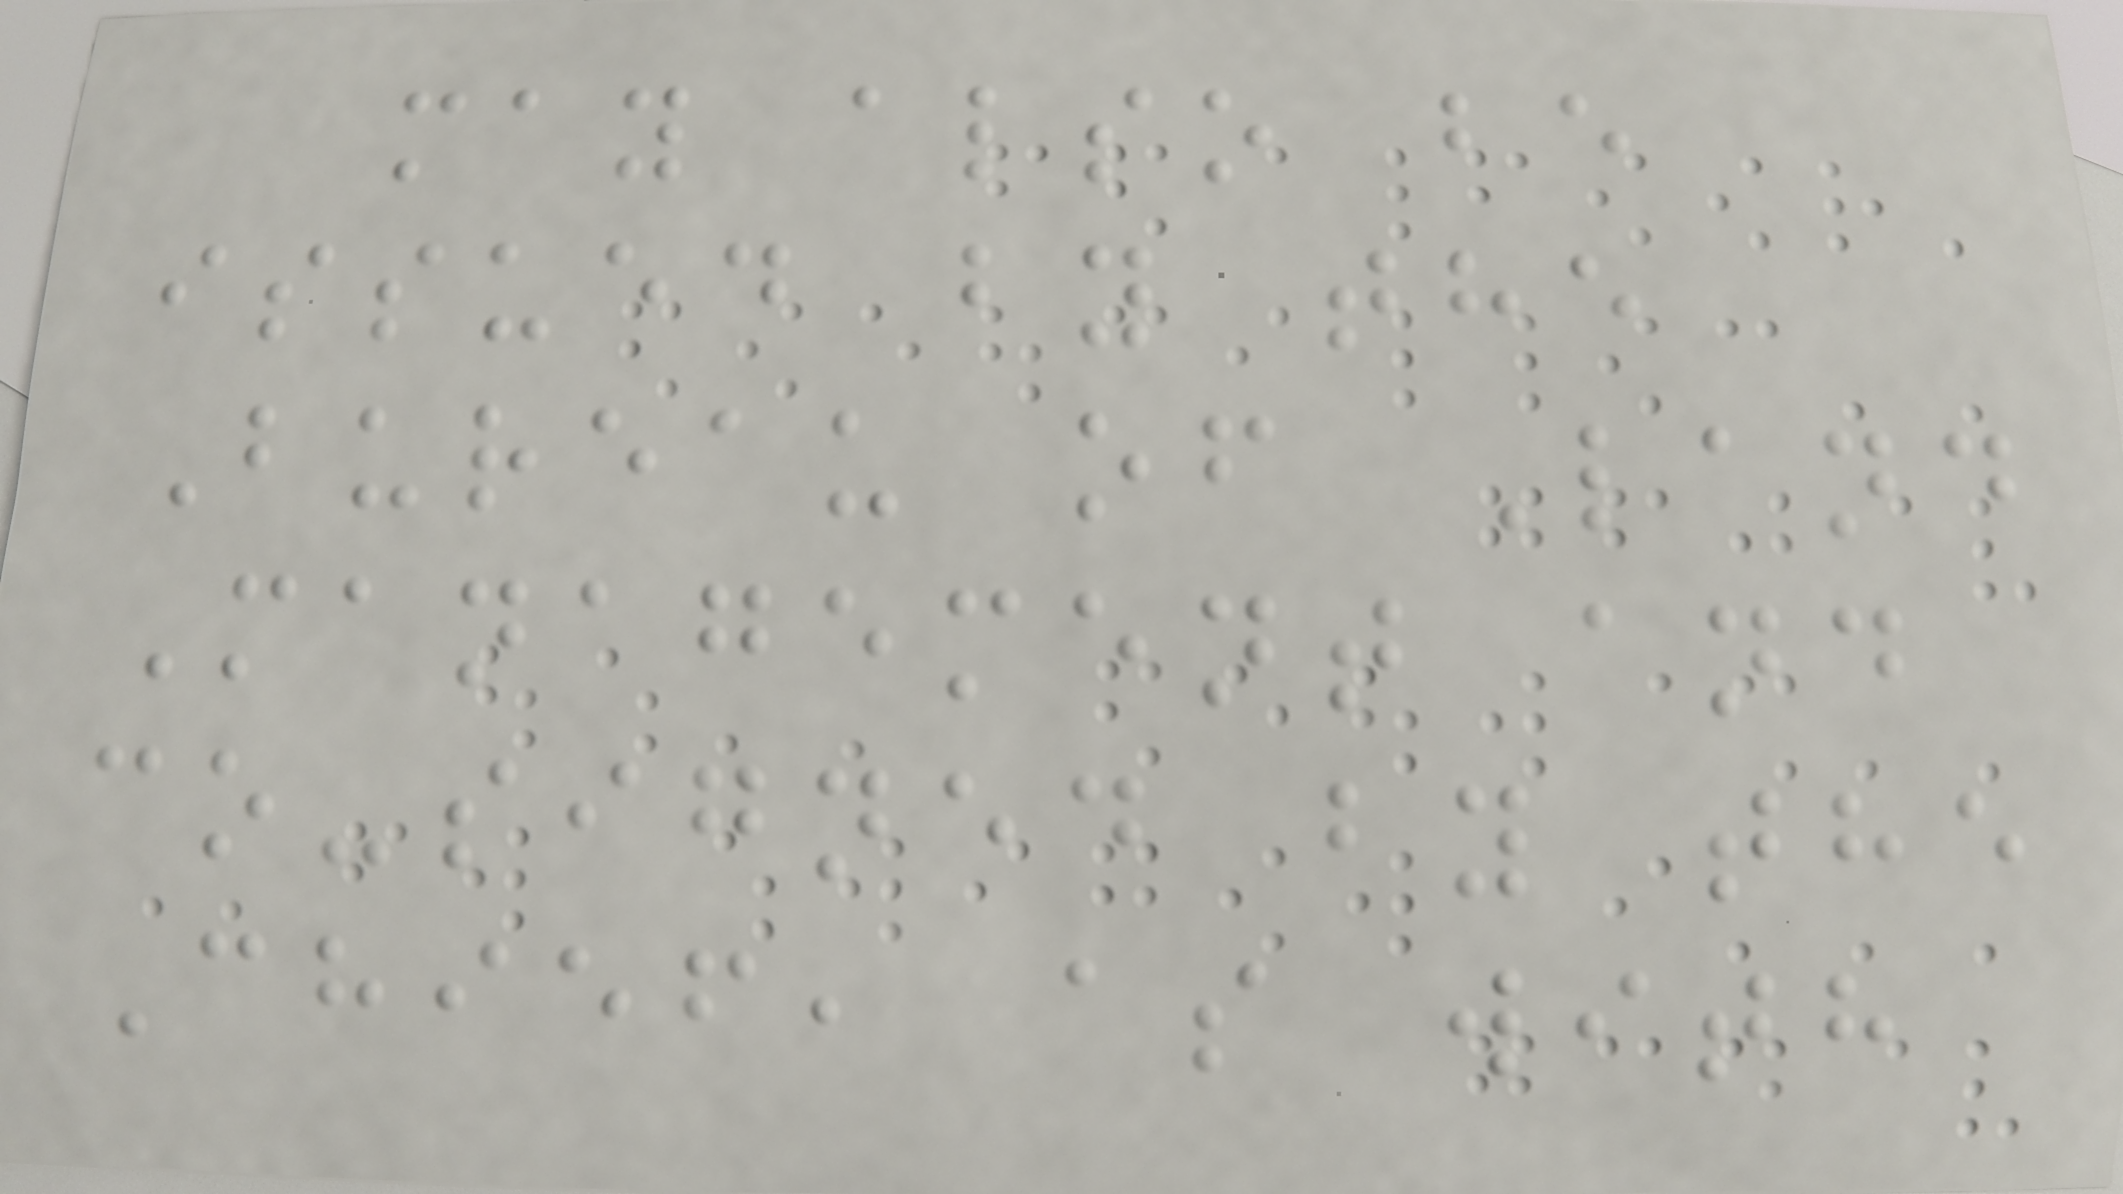may also be
issued by the
Bureau of Land
Management and
co-signed by the
Chief, as with
